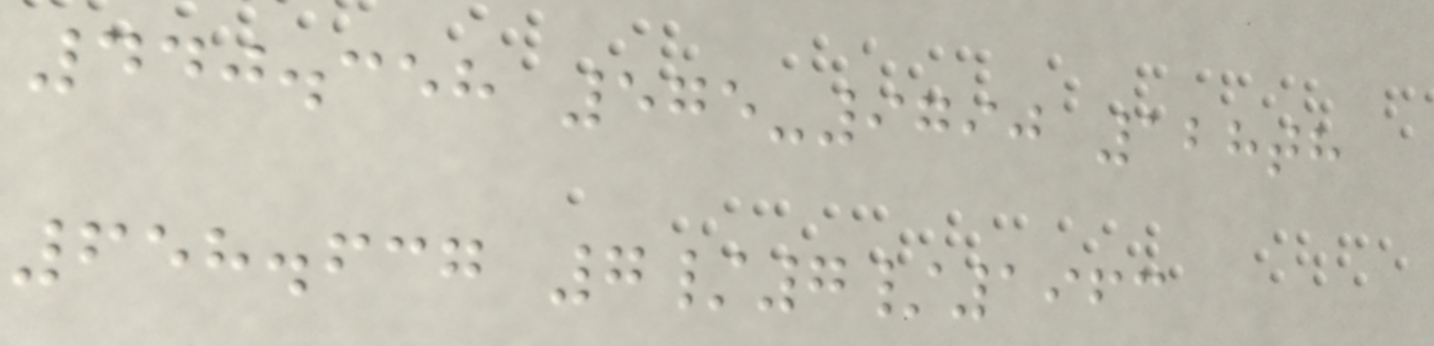440.358 575-9790 128th
658.637 7/7/1963
